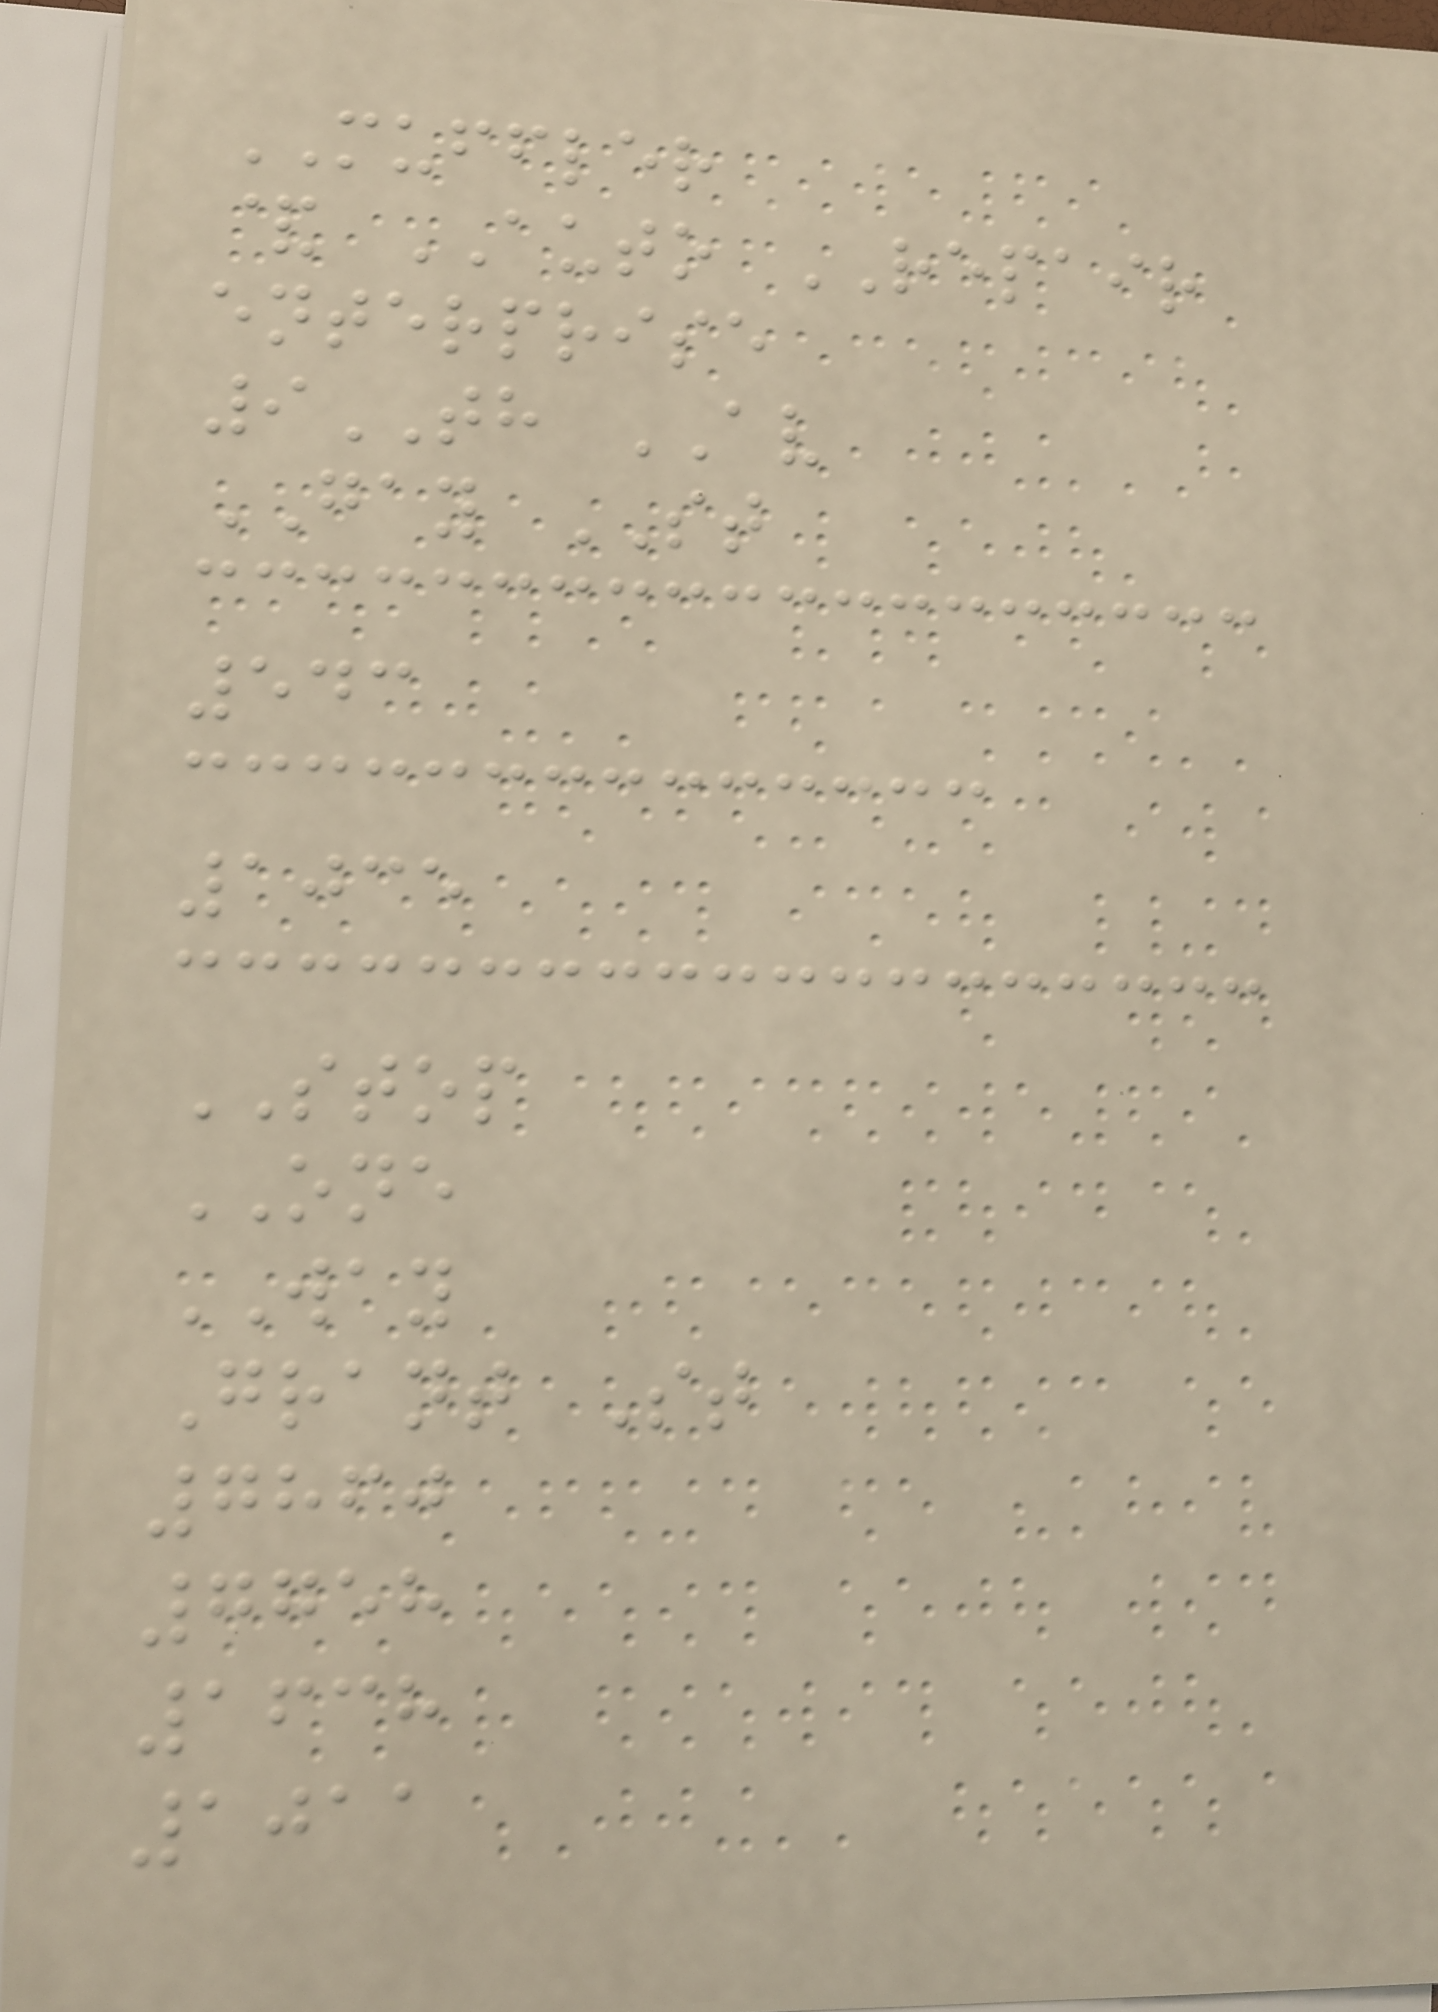MUFFLER
& AUTO REPAIR
enterprise
9TH AV
GAY ST
543
1035
STOP
ONE
WAY
Grant St
7860
7758
1638
1011
